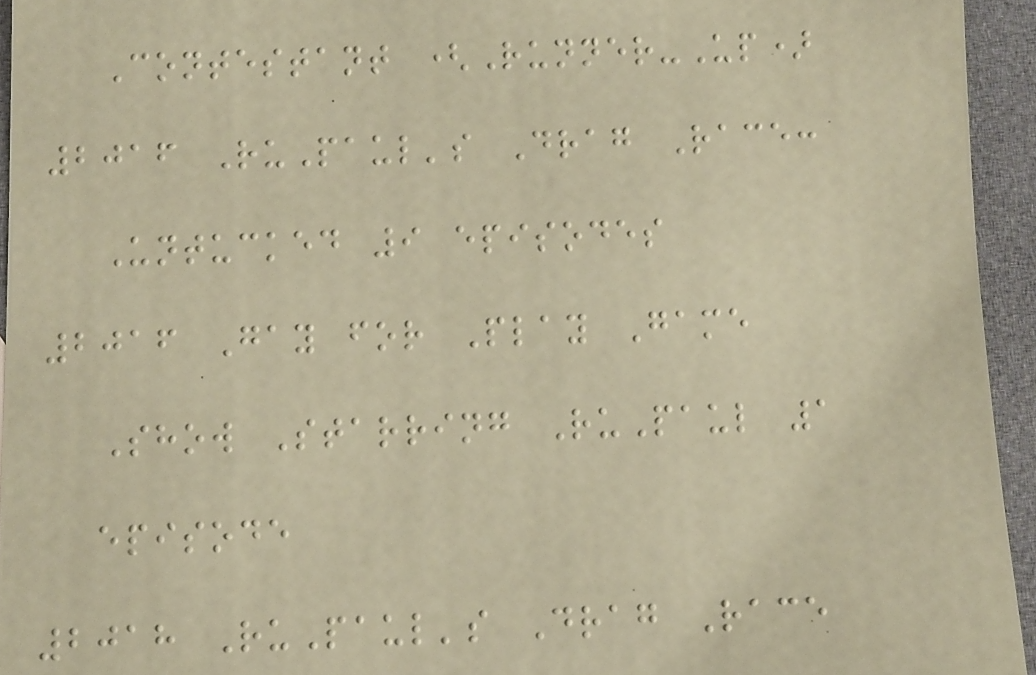Contestant (Runner-Up)
2016 RuPaul's Drag Race:
Untucked 9 episodes
2016 Gay for Play Game
Show Starring RuPaul 1
episode
2018 RuPaul's Drag Race
